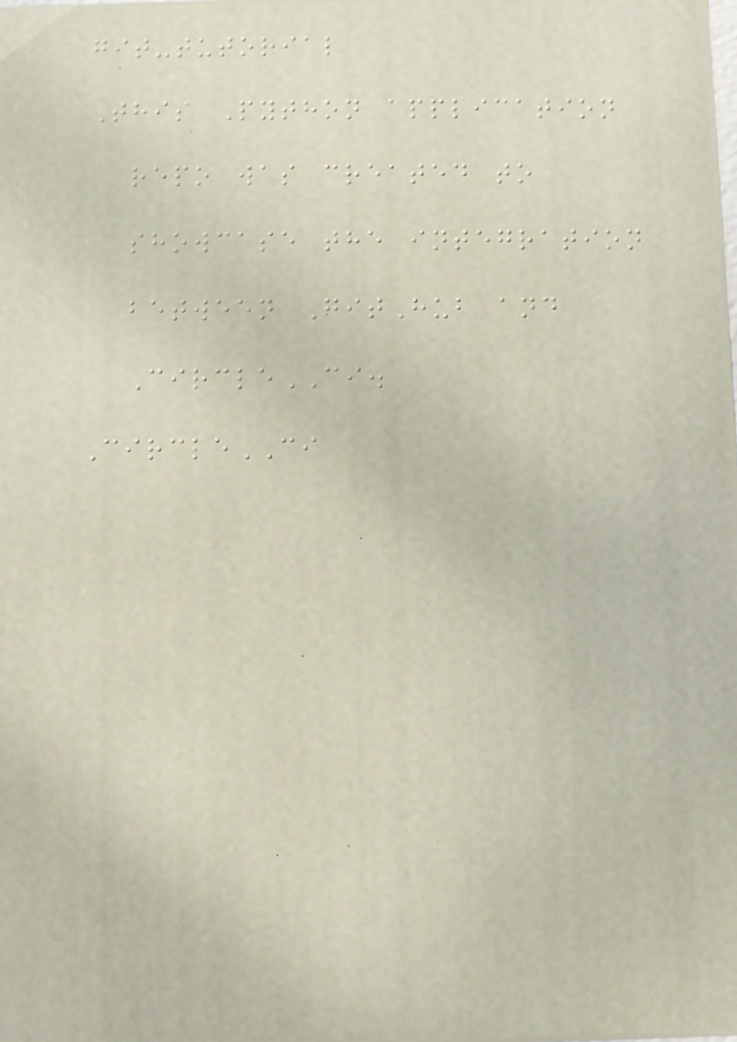git-tutorial
This Python application
repo was created to
showcase the integration
between GitHub and
CircleCI.
CircleCI
